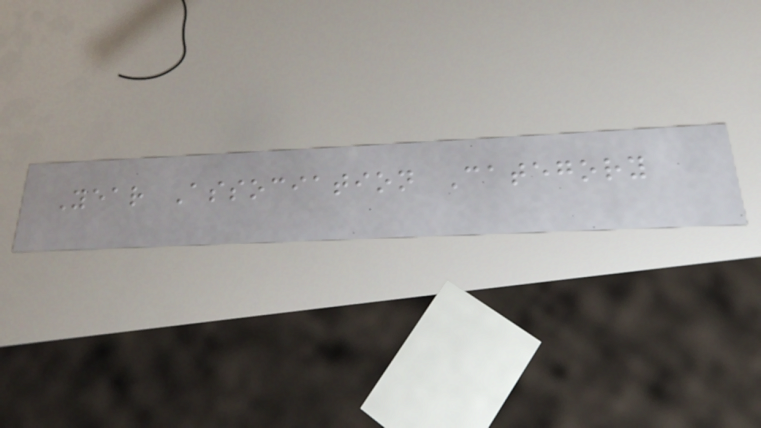Year Association Category
